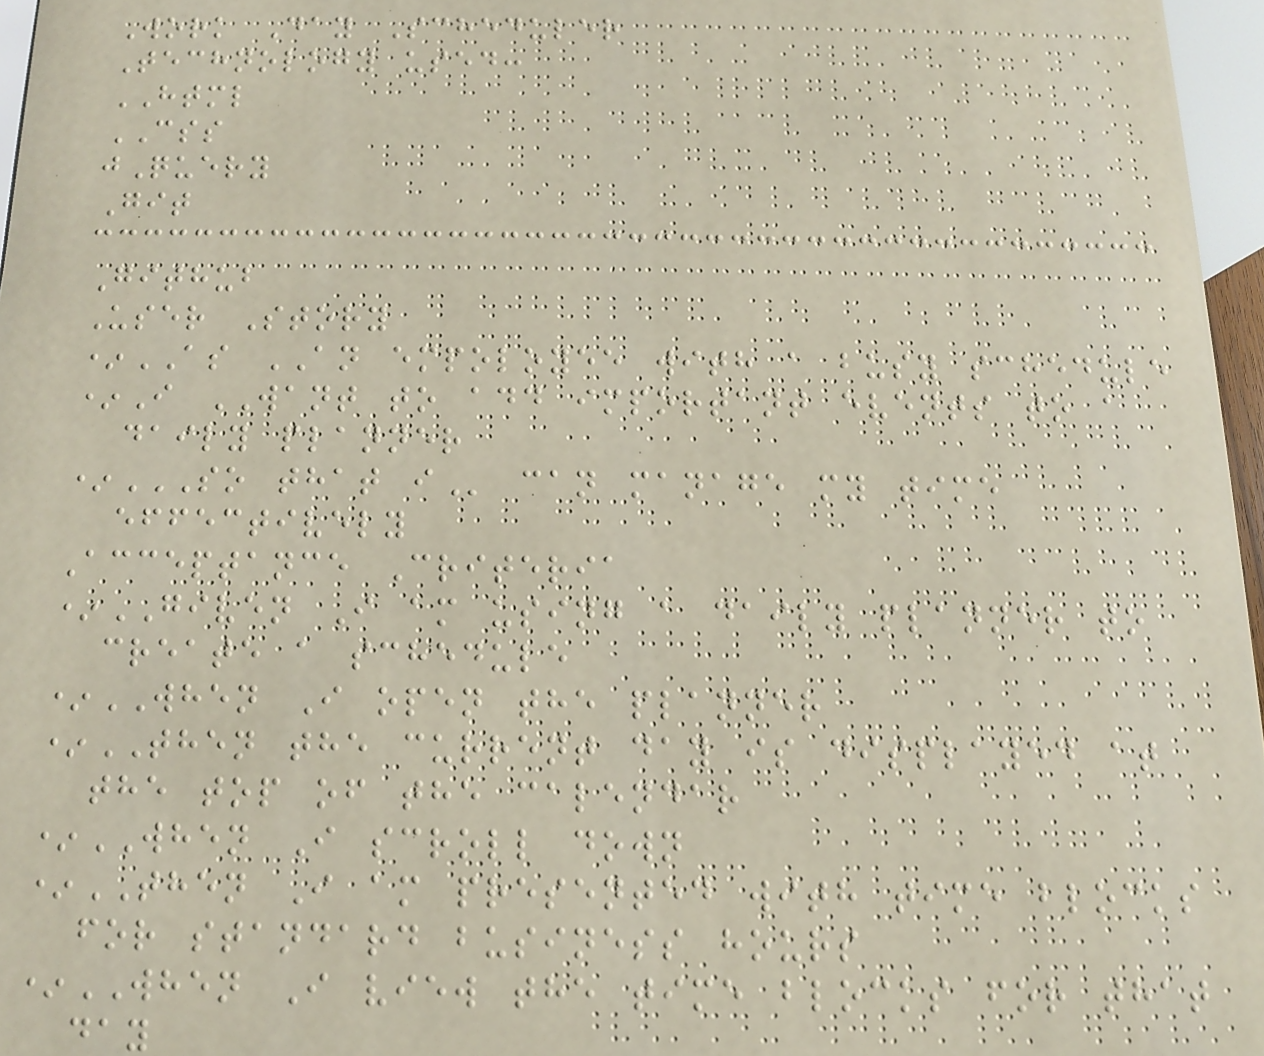Work Day Scheduler
Technology used:
HTML
CSS
jQuery
Git
Github
User Story
*AS AN empoloyee with a busy schedule
*I WANT to add important events to a
daily planner
*SO THAT I can manage my time
effectively
Acceptance Criteria
*GIVEN I am using a daily planner to
create a schedule
*WHEN I open the planner
*THEN the current day is displayed at
the top of the calendar
*WHEN I scroll down
*THEN I am presented with time blocks
for standard business hours
*WHEN I view the time blocks for that
day
